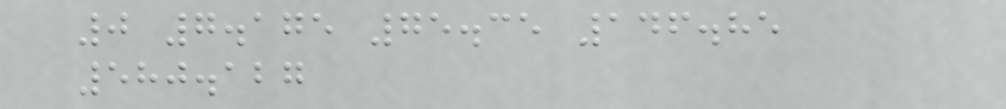0 7.175 75.35 146.85
580.127
